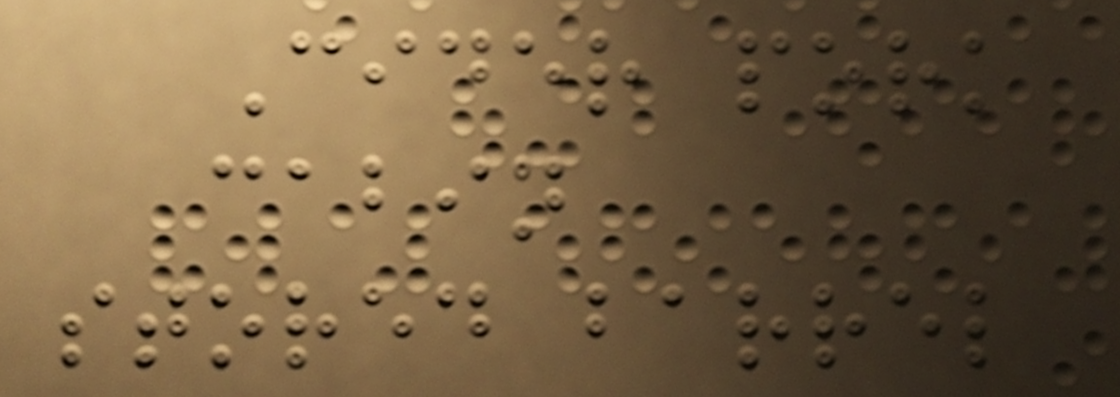Cider pork
cabin
stored barrel
